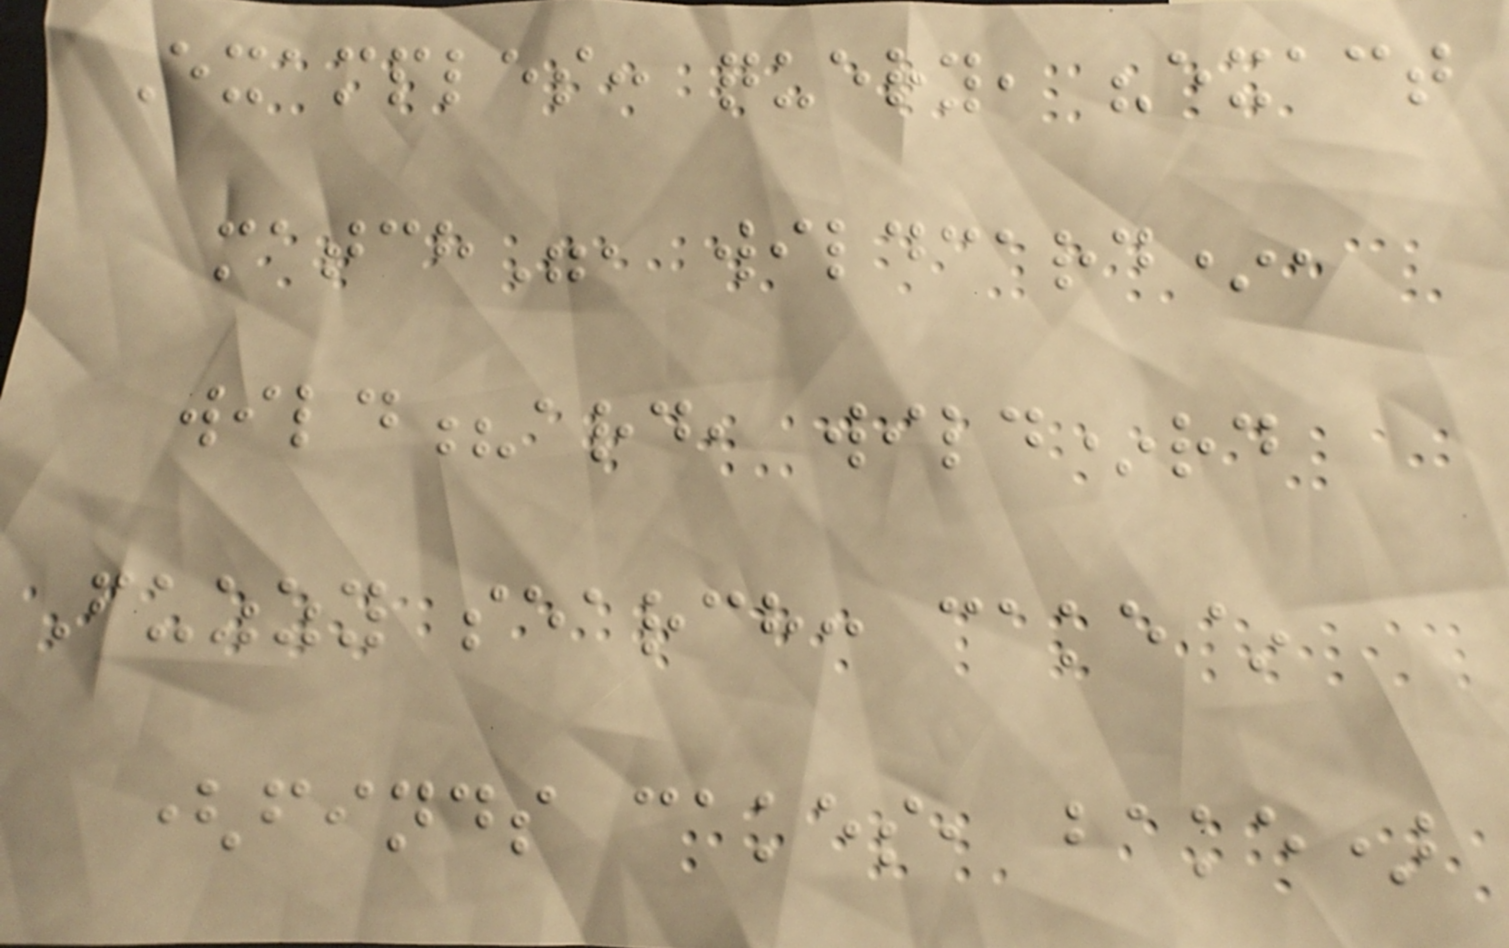Examples: query, "exact
match", wildcard*,
wild?ard, wild*rd
Fuzzy search: cake~
(finds cakes, bake)
